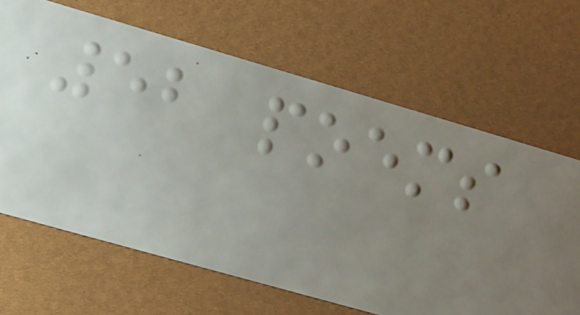52 poems
